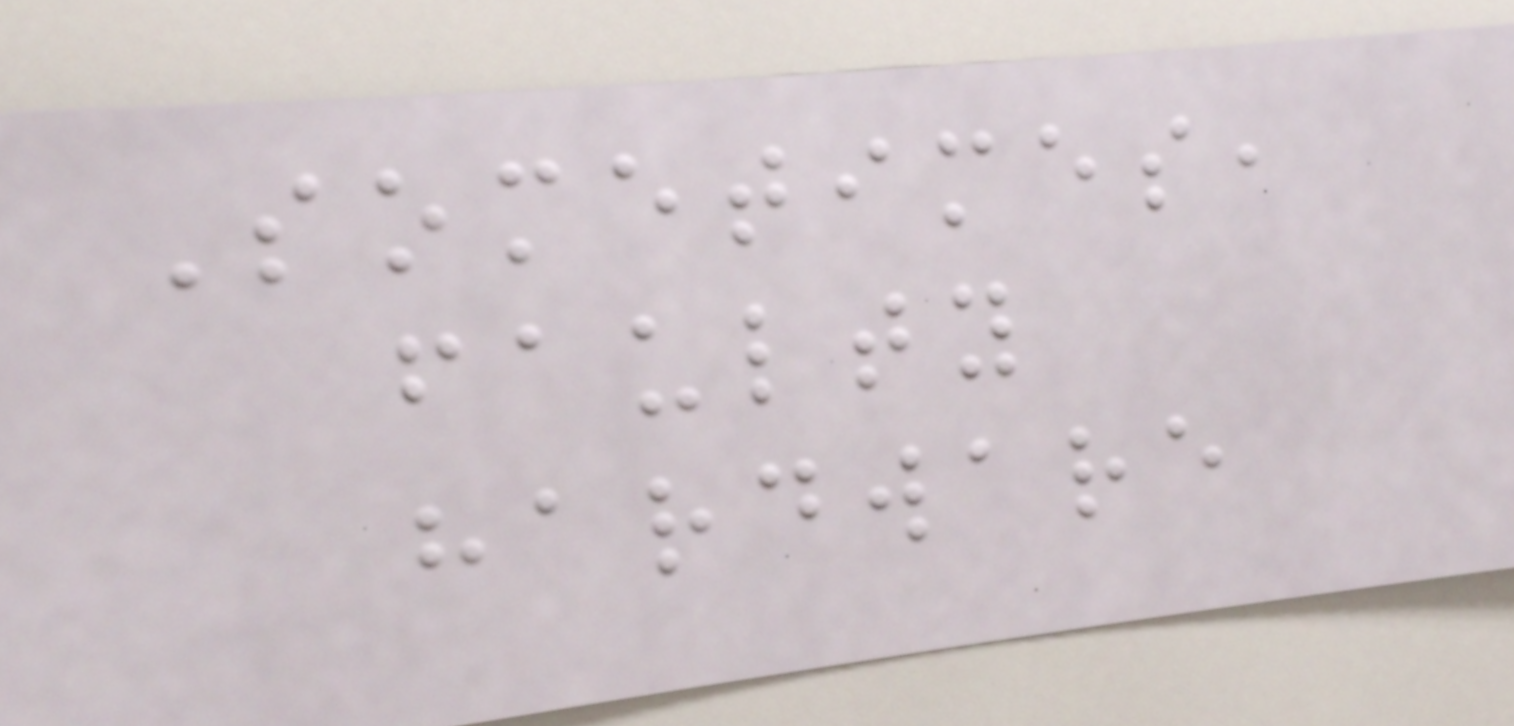Sometimes,
faulty
hardware
